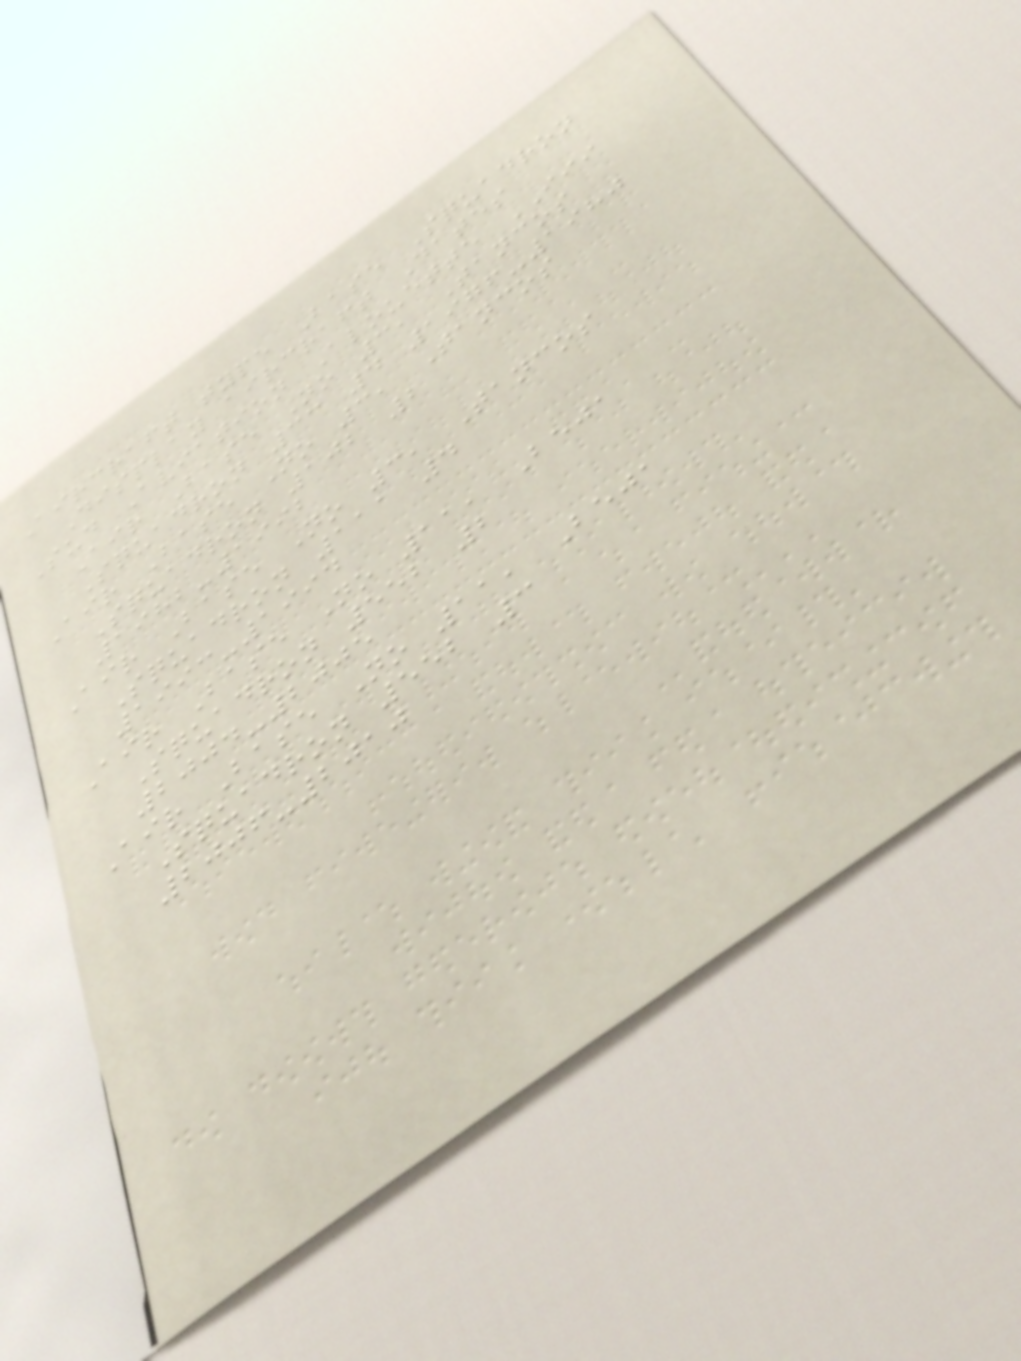Aircraft type Base Squadron
Display aircraft Dates
Sud Aviation Alouette III
Air Base No 3, Tancos
Squadron 33 4 1976-1980
Air Base No 3, Tancos
Squadron 102 2
1982-1992
Air Base No 3, Tancos
Squadron 111 4
1993-1994
Air Base No 11, Beja
Squadron 552 2
2004-2005
Air Base No 11, Beja
Squadron 552 3
2006-2010
